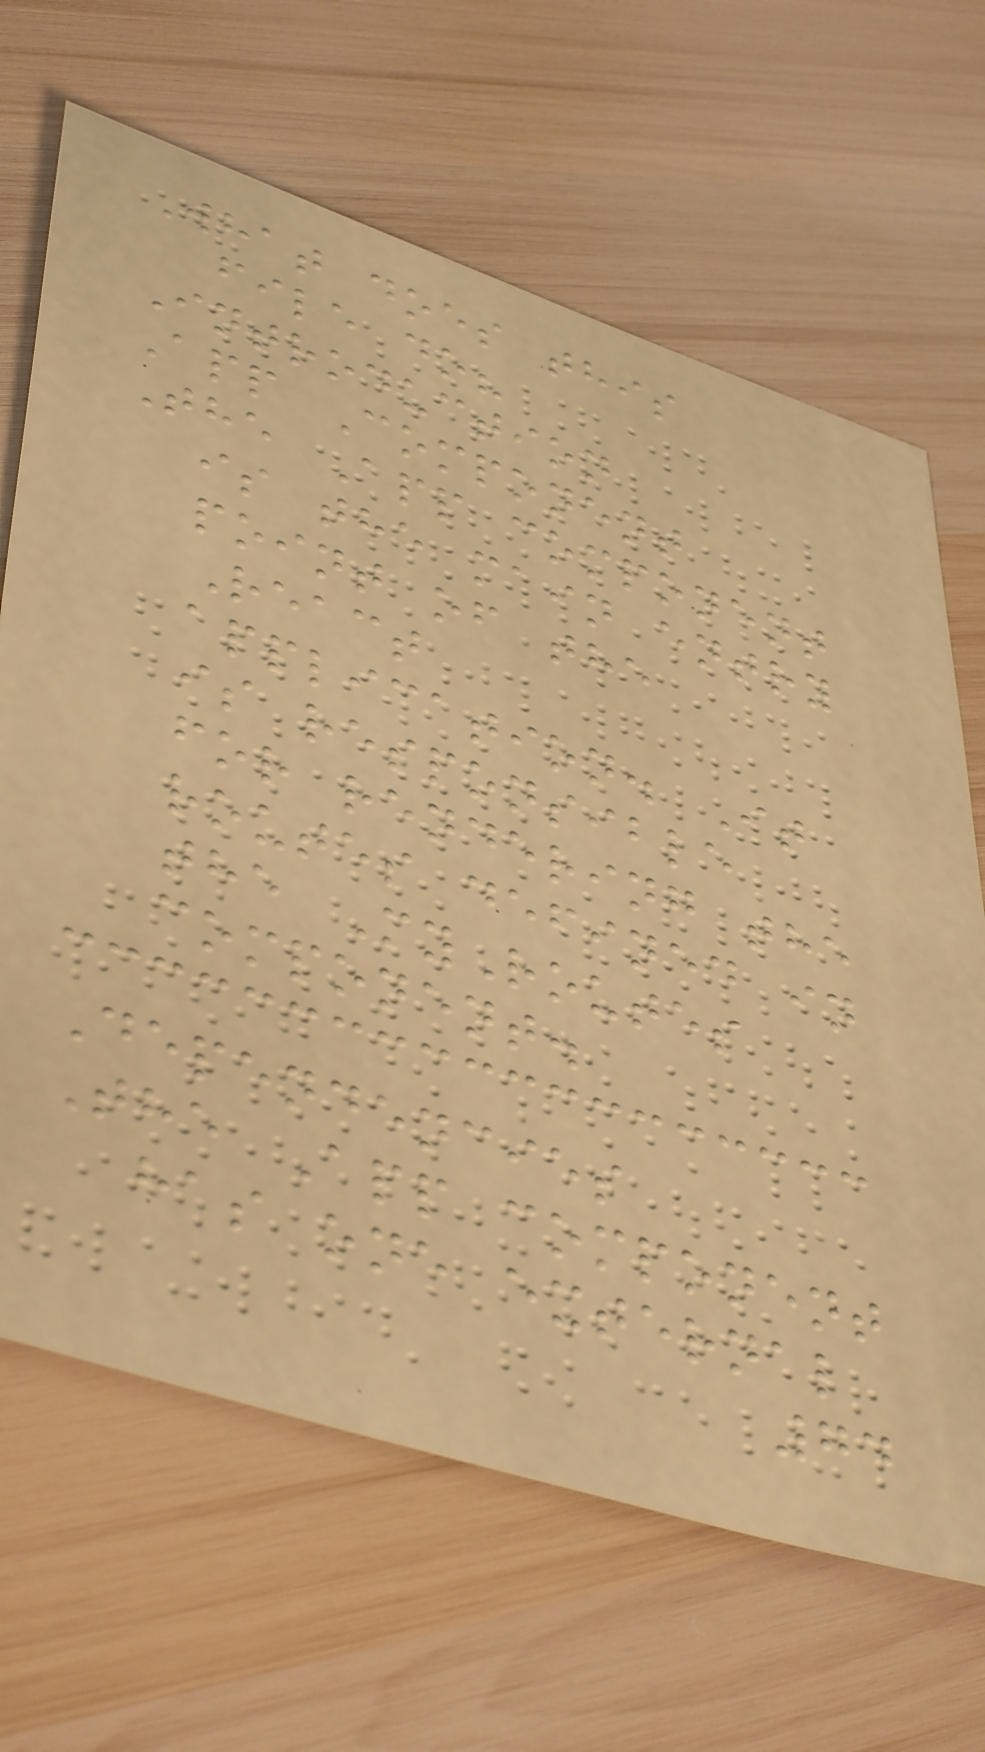What does this
file do?
Introduction
App Component
The App component
is the main entry
point of the
React
application. It
is responsible
for rendering the
routes defined in
the MyRoutes
component.
Dependencies
The App component
has one external
74
